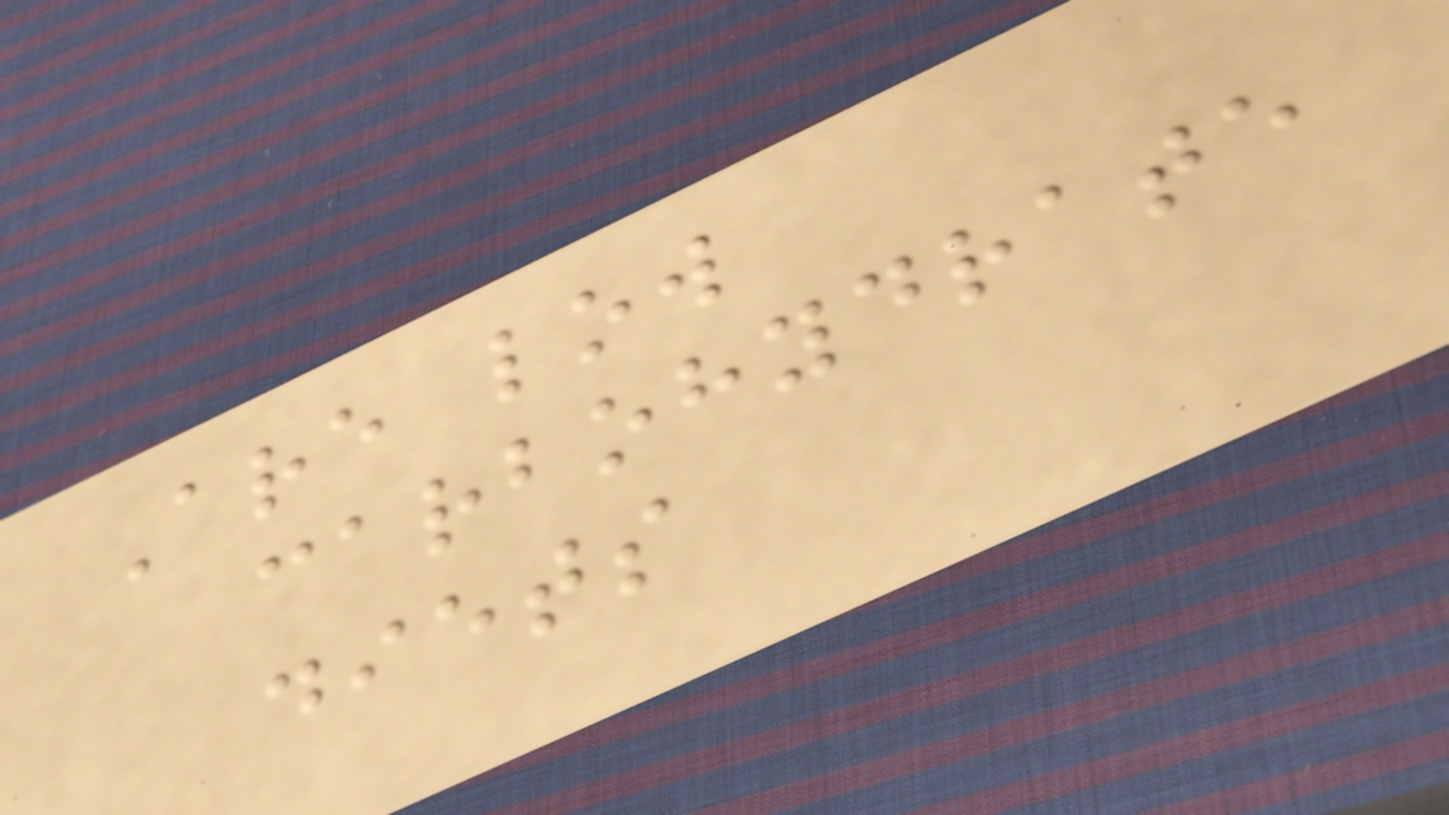Are low
carbohydrate
diets
